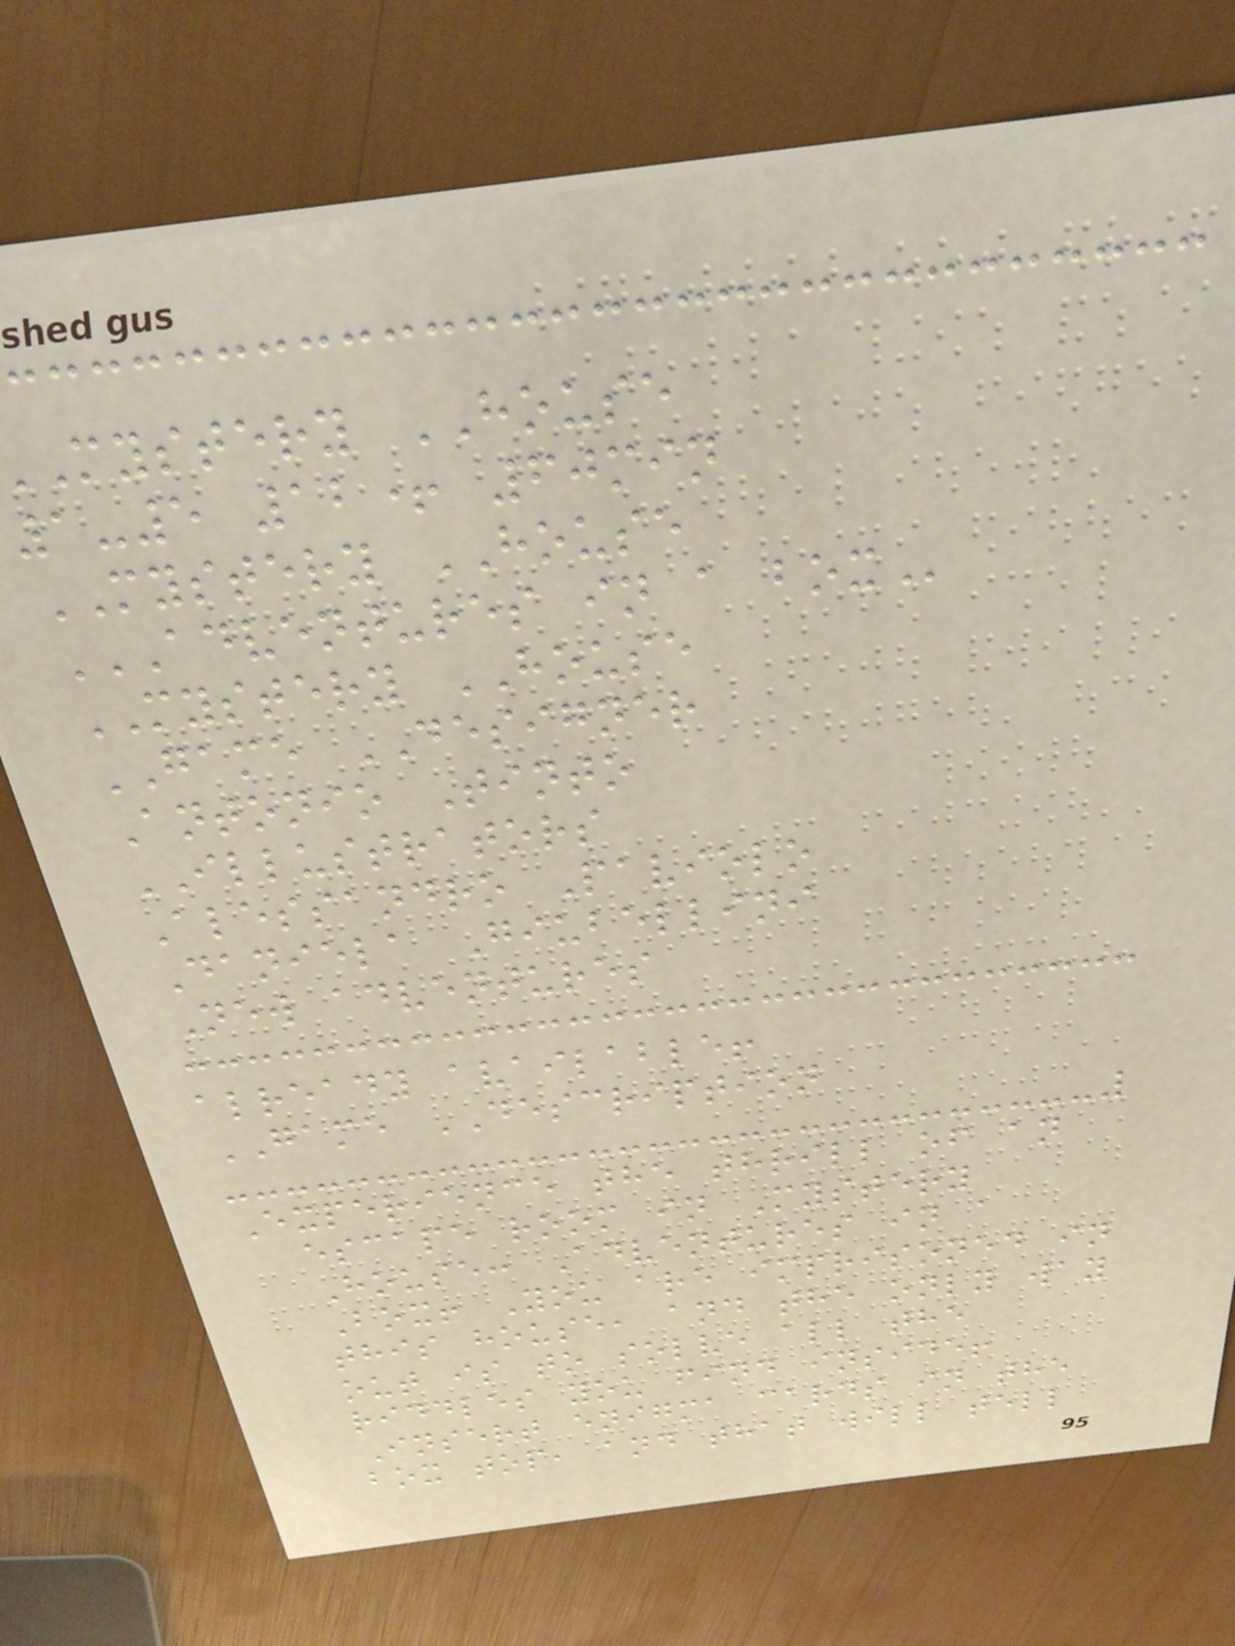mystery HOUSE
1-5 12+ 60min
MYSTERY HOUSE
ADVENTURES IN A BOX
MYSTERY HOUSE
GAME DESIGNER
Antonio Tinto
ILLUSTRATORS
Alessandro Paviolo
Daniela Giubellini
New adventures
already available!
GAME DESCRIPTION
Experience the thrill of an
escape room in Mystery
House: Adventures in a
Box! You are imprisoned in
this house, and the only way
out is to solve all the
riddles you find inside!
Insert enigma cards in the
box top, and that will tell
